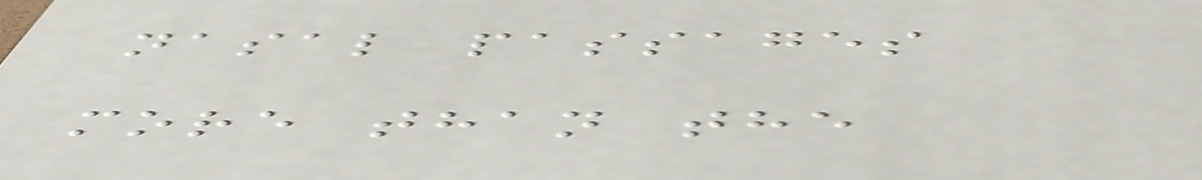nasal passages
more than the
